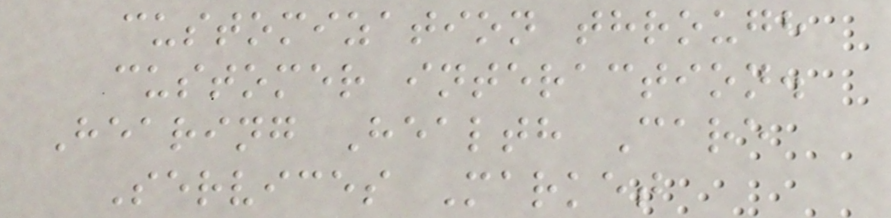customization through
customer interaction.
Hearing Health Care
Services Market
